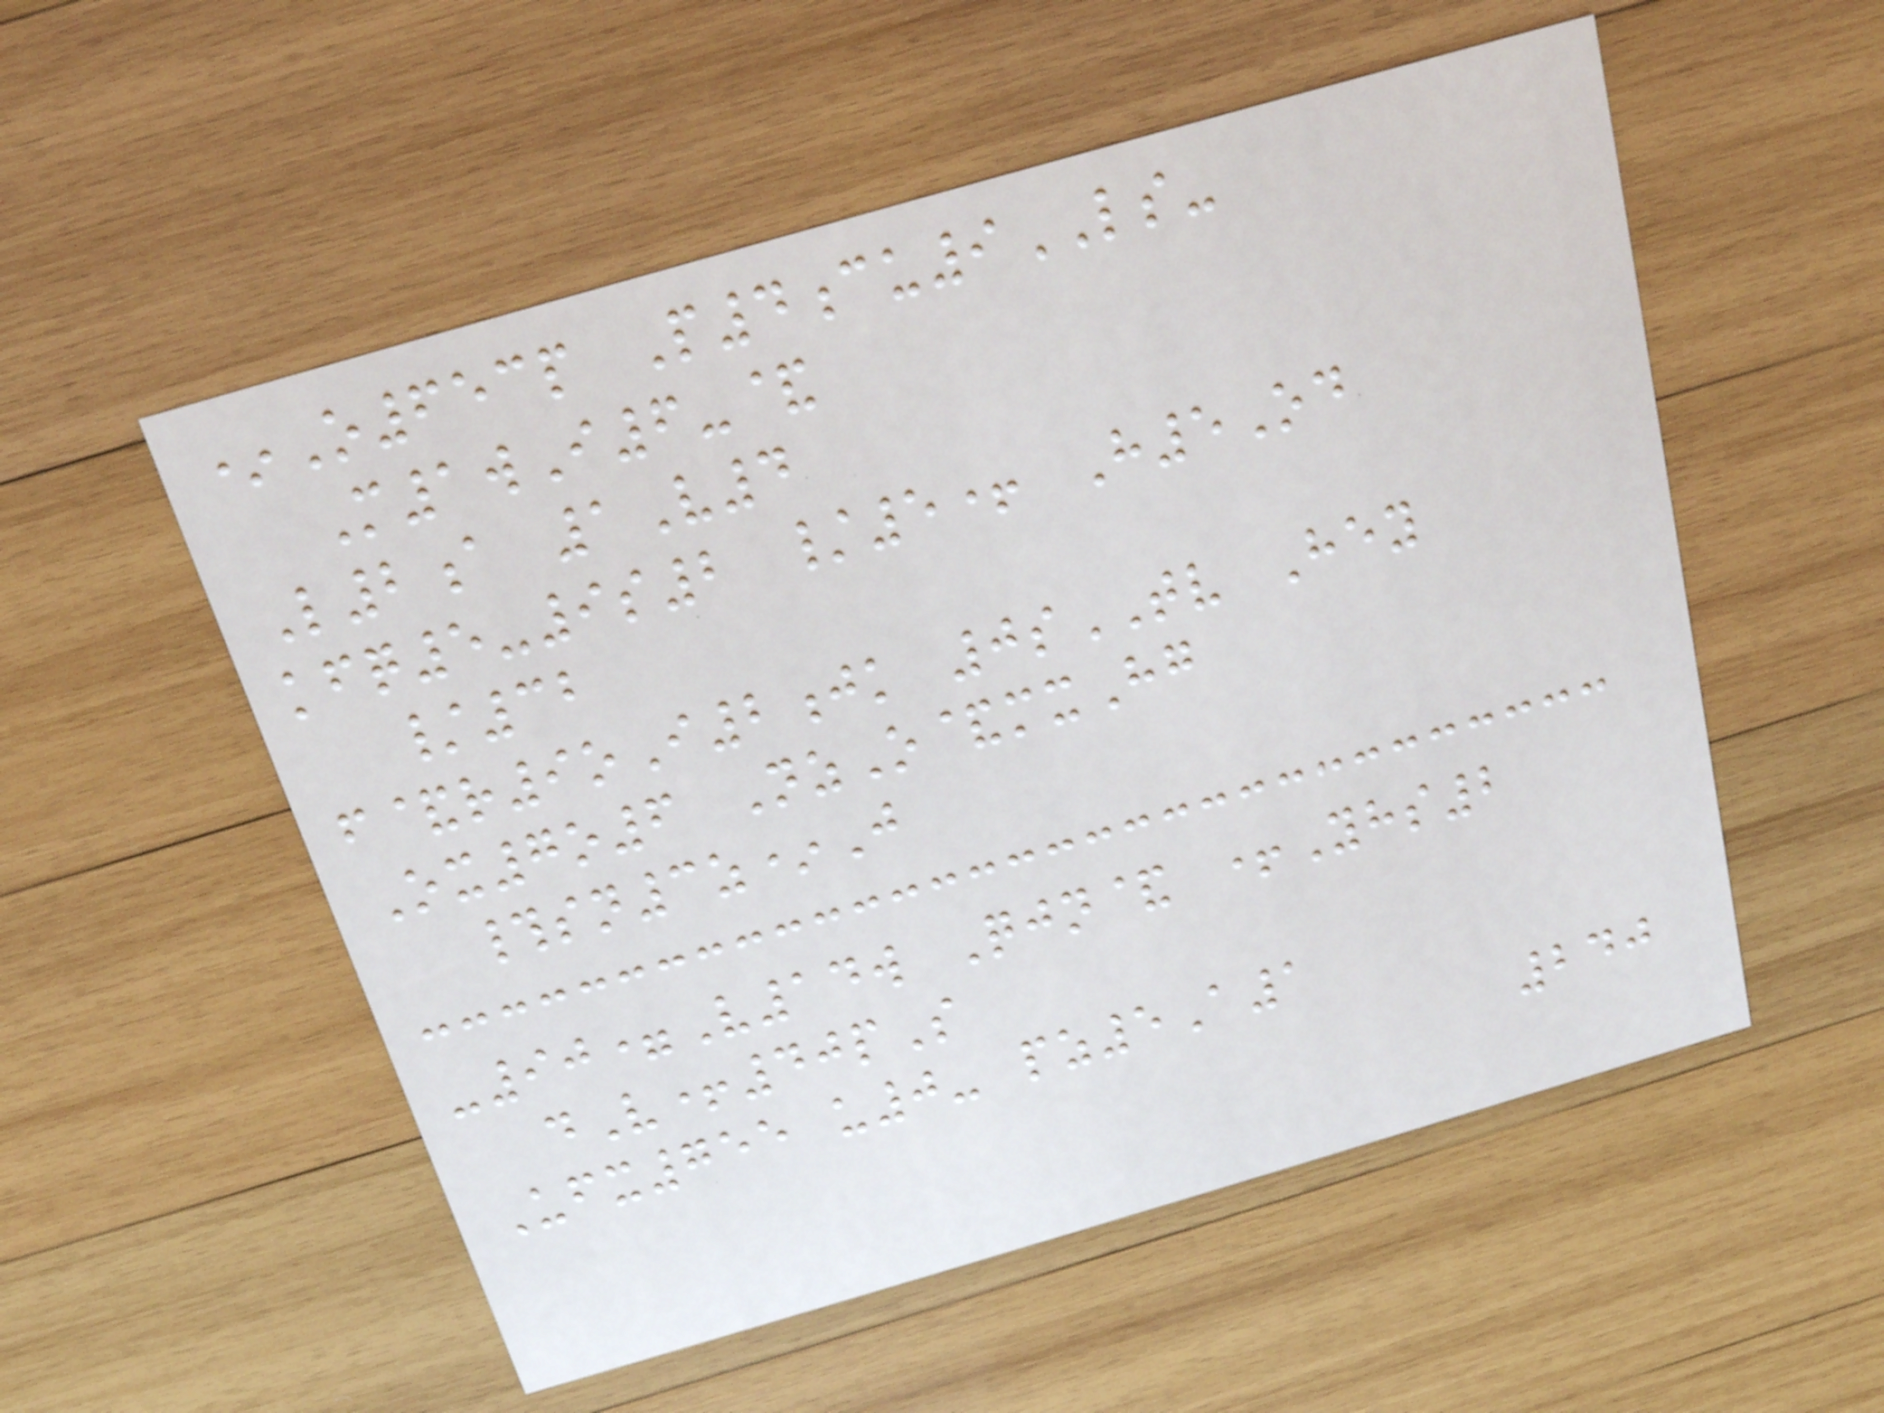*O653p P4cu9LS-
M1wI6-&
L2a 1V4
kfq5-9s2 /5+ H5Od
/32
f&r9oI2jk 0sTV Hey
Ox7o6 NzO&mxHg
#sn3z*J
-90=V14w Qjn& +Yhs2
dV+40pS
Ufx755 u0- pz5A1
240
